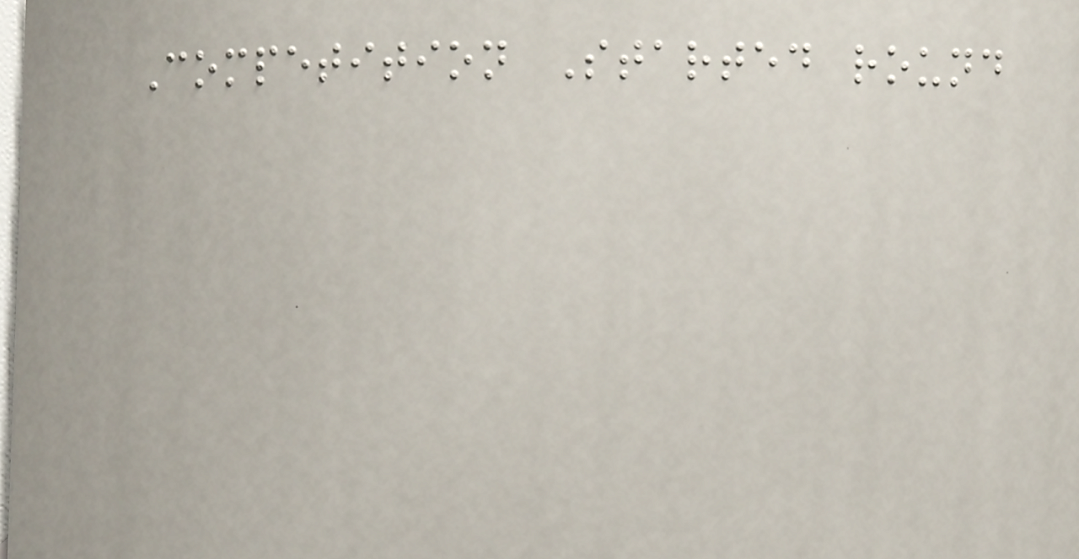Competition Started round
